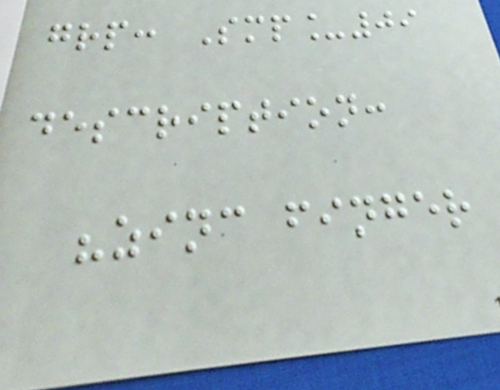grp: Smp_09
description:
"zinc finger
